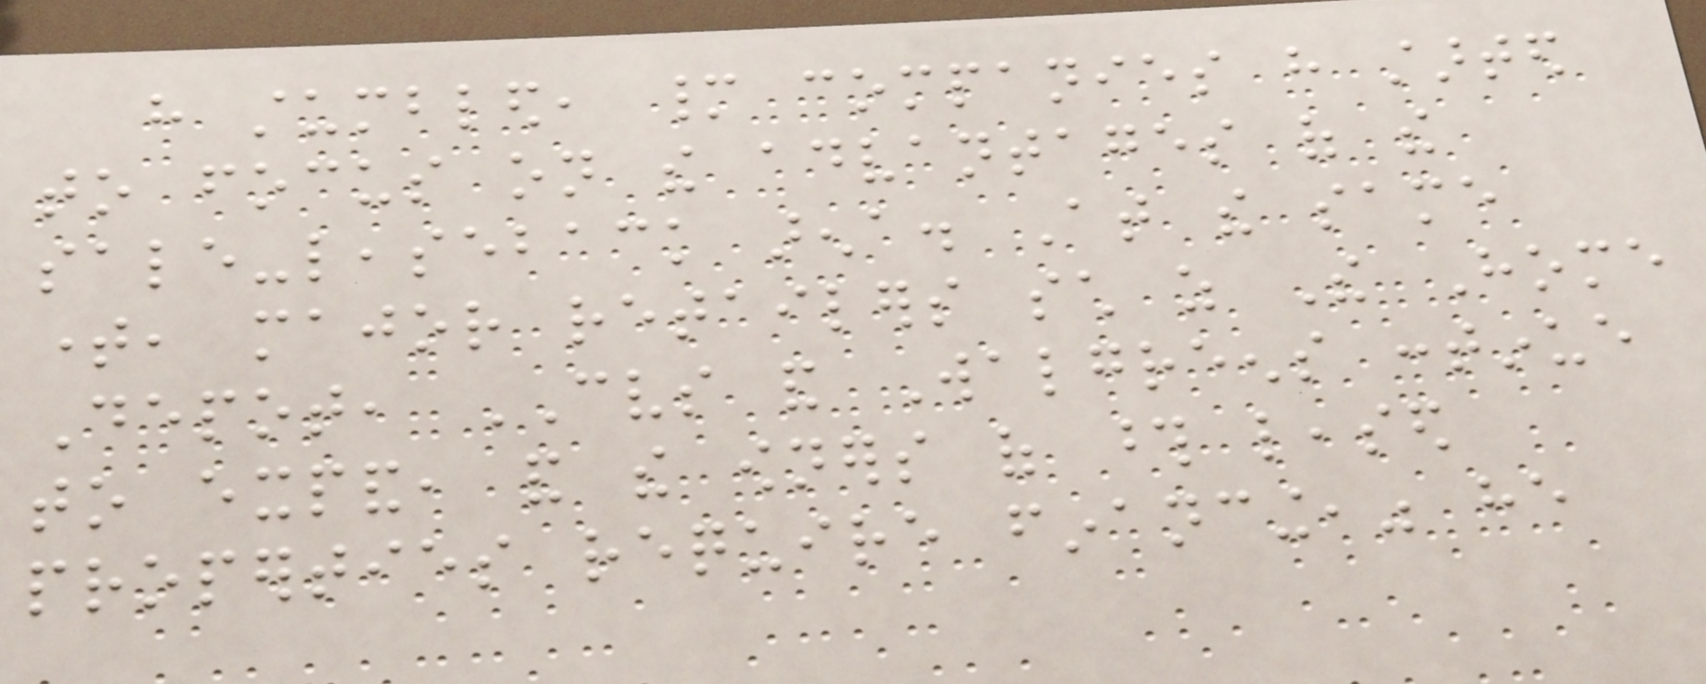have stumbled, many companies have started
to focus on the advantages of the
sale-leaseback arena. At the same
time, major retailers such as The Home
Depot, CVS and Walgreens continue
to expand, and the owners of those leased
properties require financing," he
